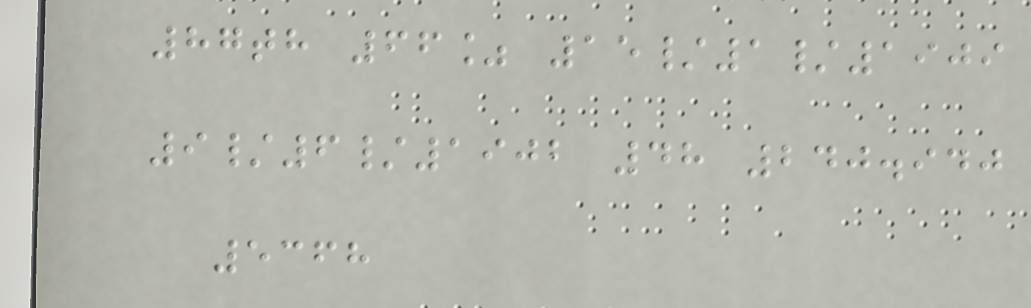87th 66% 15/1/1909
9/6/1902 48 240.940
5368
